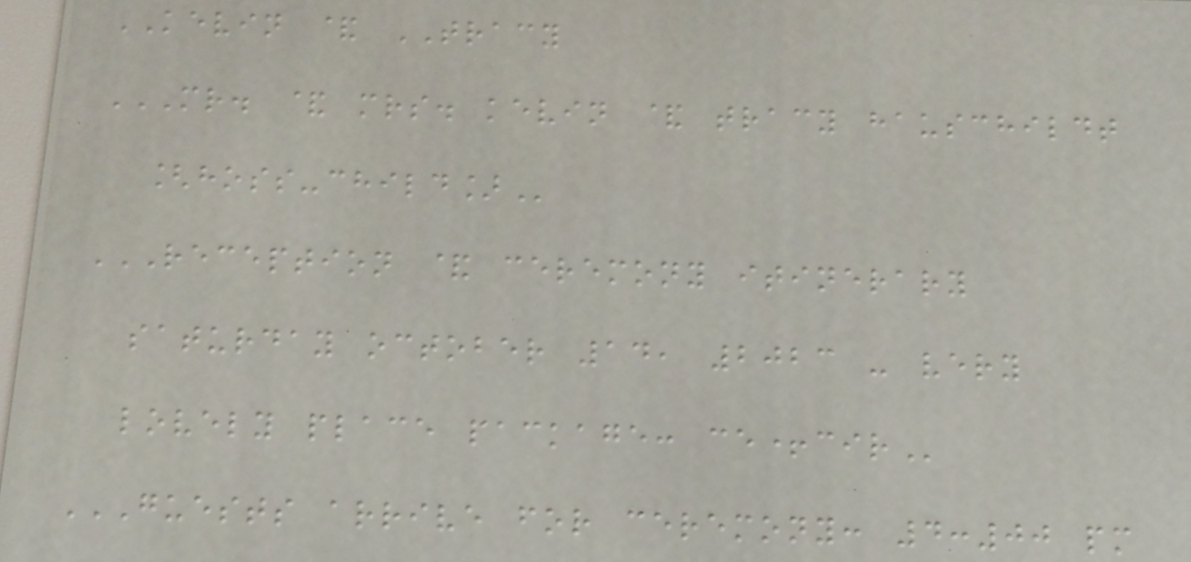KEVIN & TRACY
MR. & MRS. KEVIN & TRACY HAUSCHILDT
[HOSS-CHILD]
RECEPTION & CEREMONY ITINERARY
SATURDAY OCTOBER 14, 2023 - VERY
LOVELY PLACE PACKAGE: CE+CIR
GUESTS ARRIVE FOR CEREMONY: 4:00 PM
